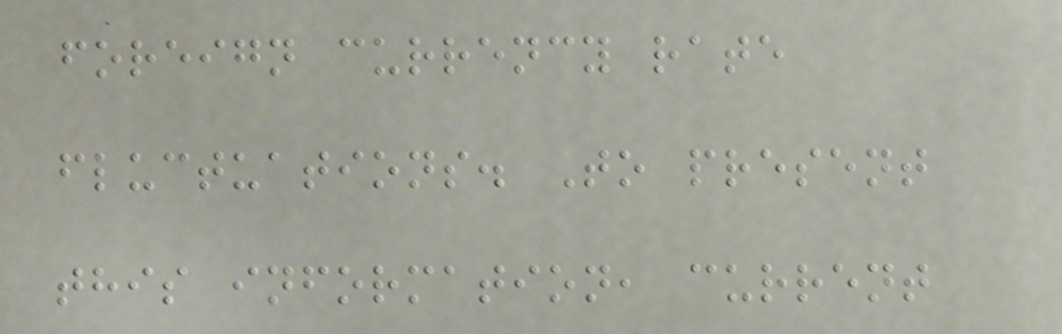foreign currency rate
fluctuations. To present
this information, current
